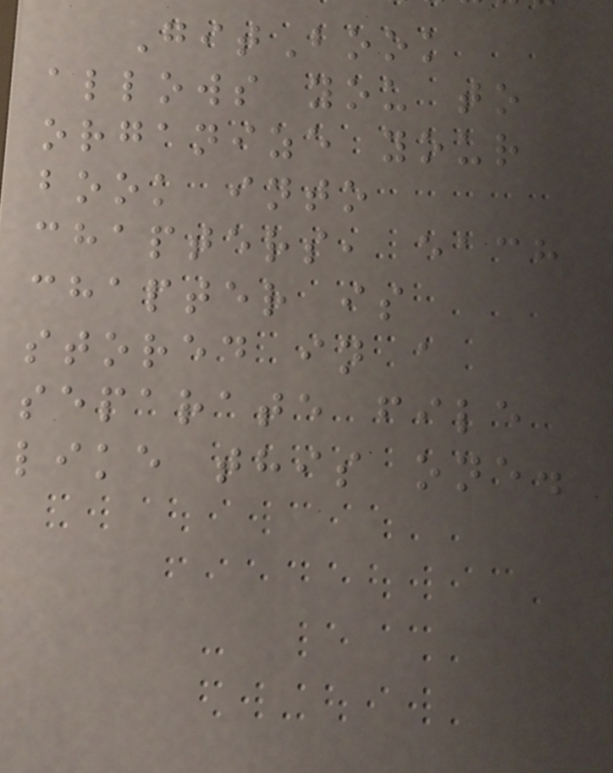GitBook
allows you to
organize your
book into
chapters, each
chapter is
stored in a
separate file
like this one.
